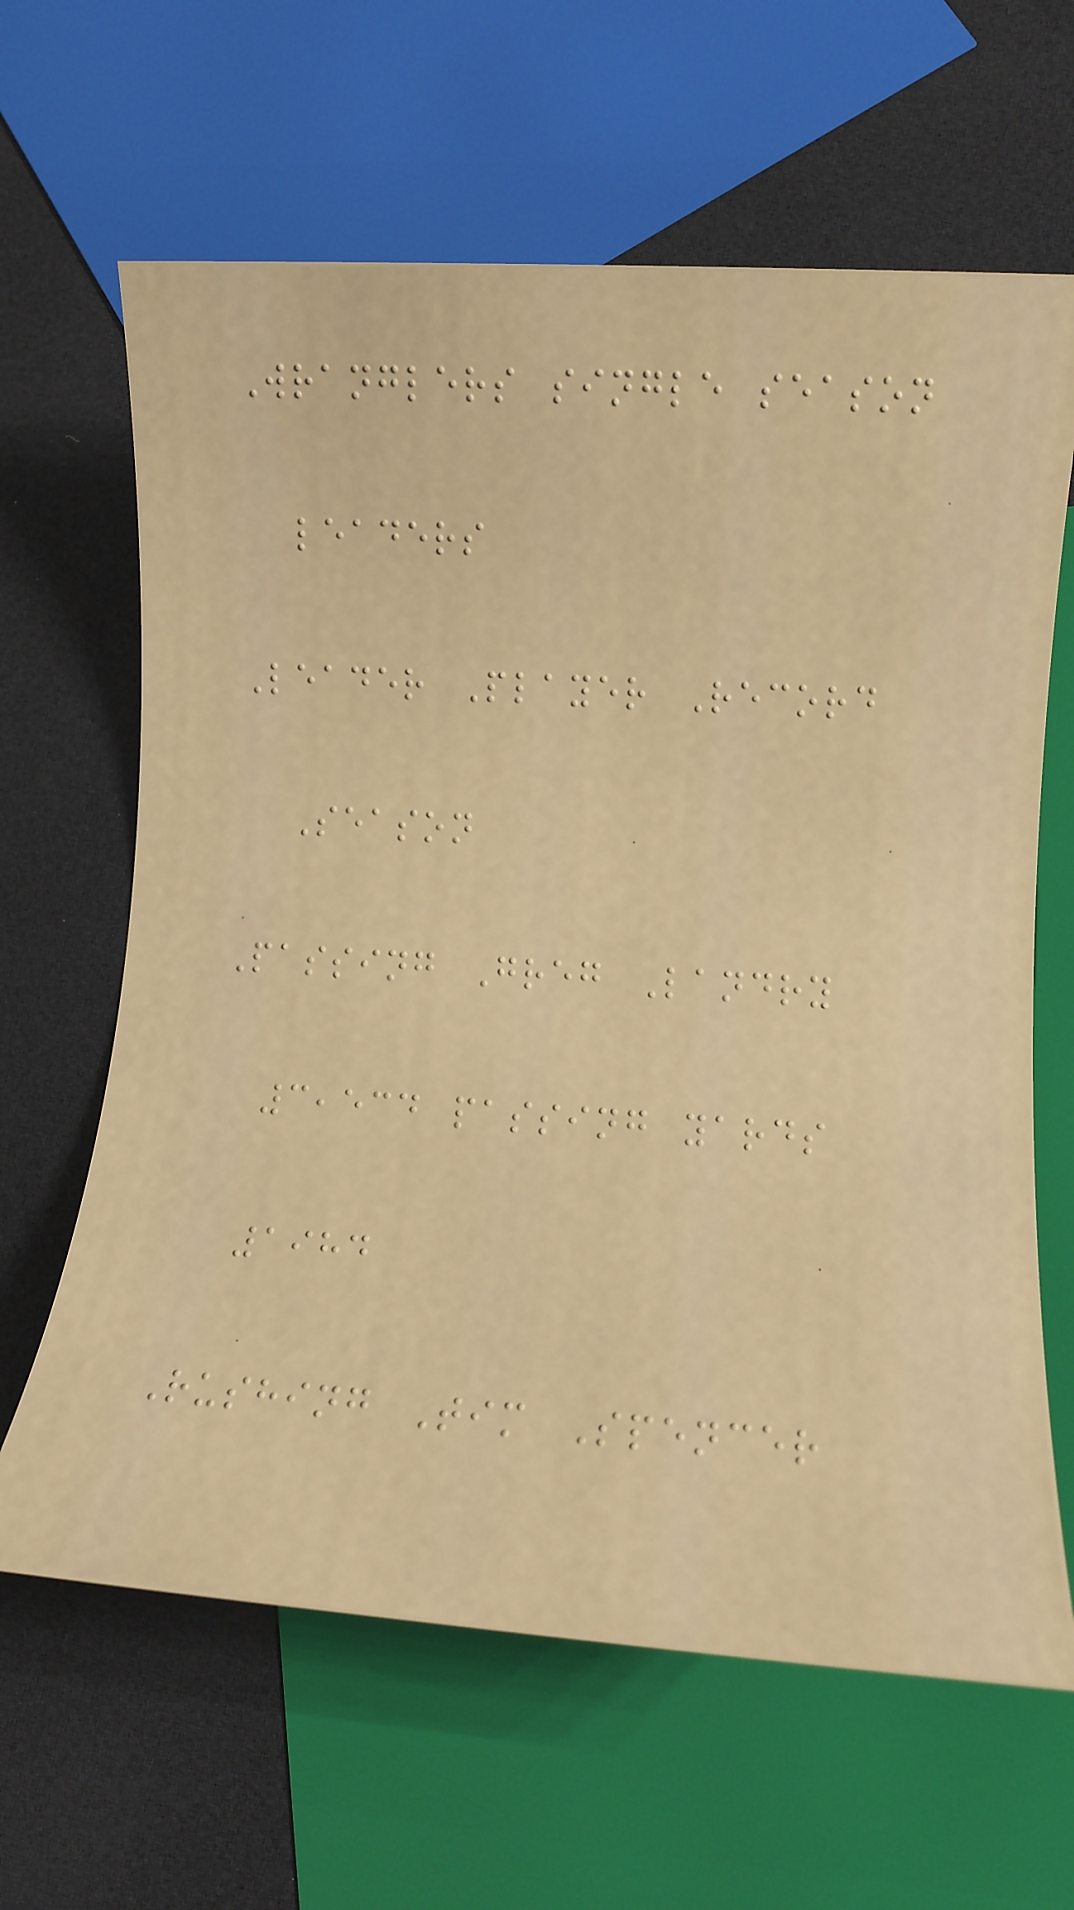Wranglers single season
leaders
Leader Player Record
Season
Passing Greg Landry
3,534 passing yards
1984
Rushing Tim Spencer
